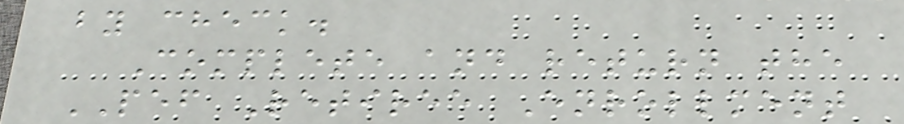by check.
Complete and return the
PEF Retiree Enrollment
